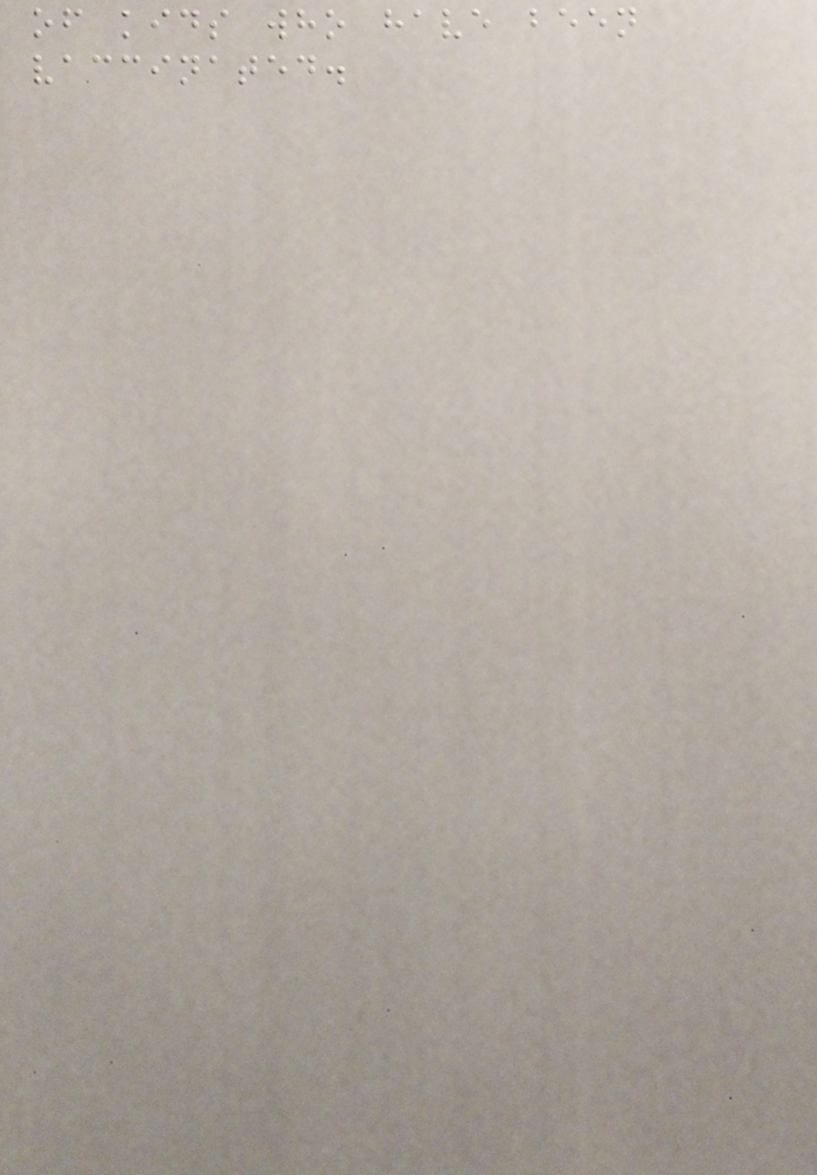of kids who have been
vaccinated.
